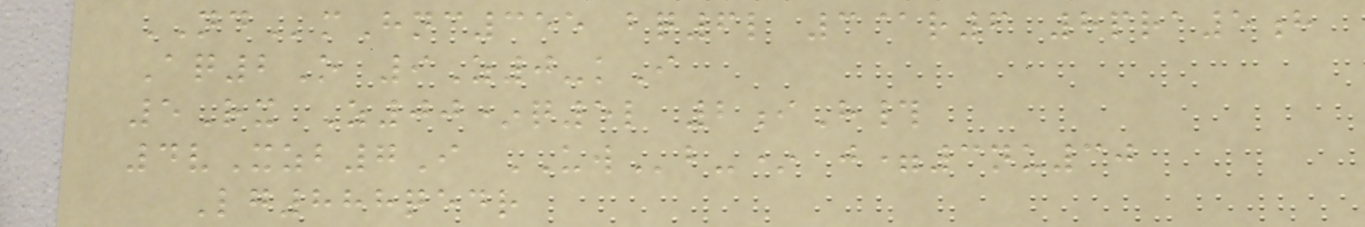NDmHnc355 bq6l 3@r6 8pra5h
Aq2O 9Z0-kI
5Rx Z00*q5l 2iH#
4vXzb7I UWb-* j=3nu30
Lg888qedr
